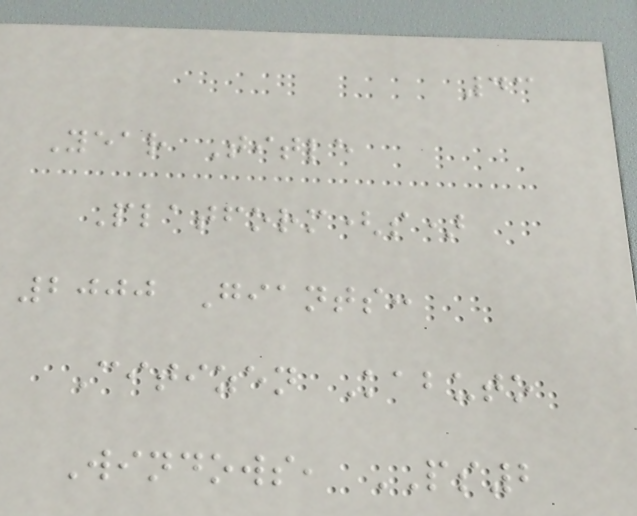43
Year Title
Platform(s)
2000 Giants:
Citizen Kabuto
Windows, PS2
